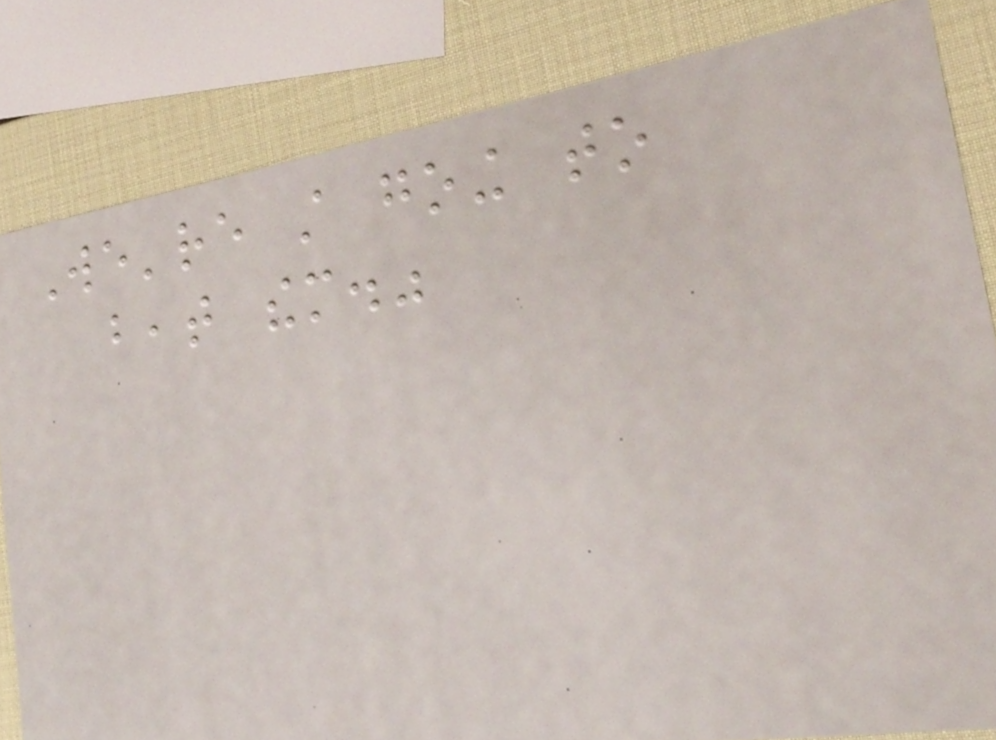We're still going to
beat them."
